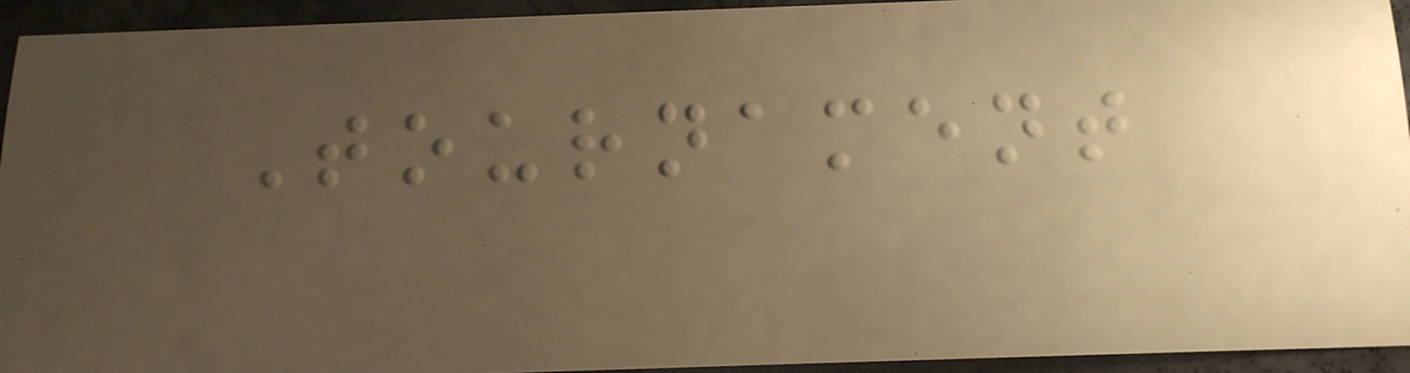Tournament
